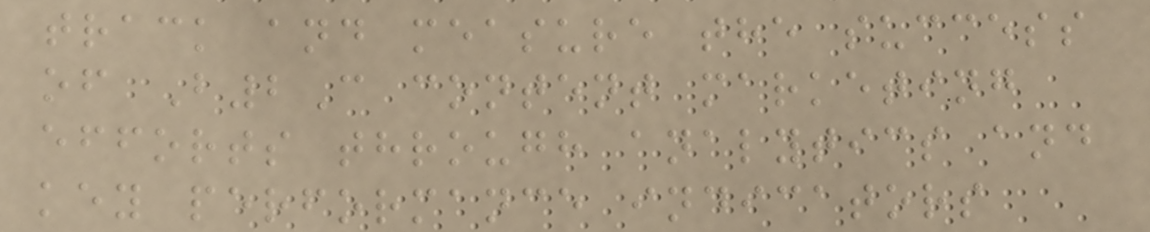track and measure the success
of B2C content marketing
efforts through analytics and
key performance indicators
